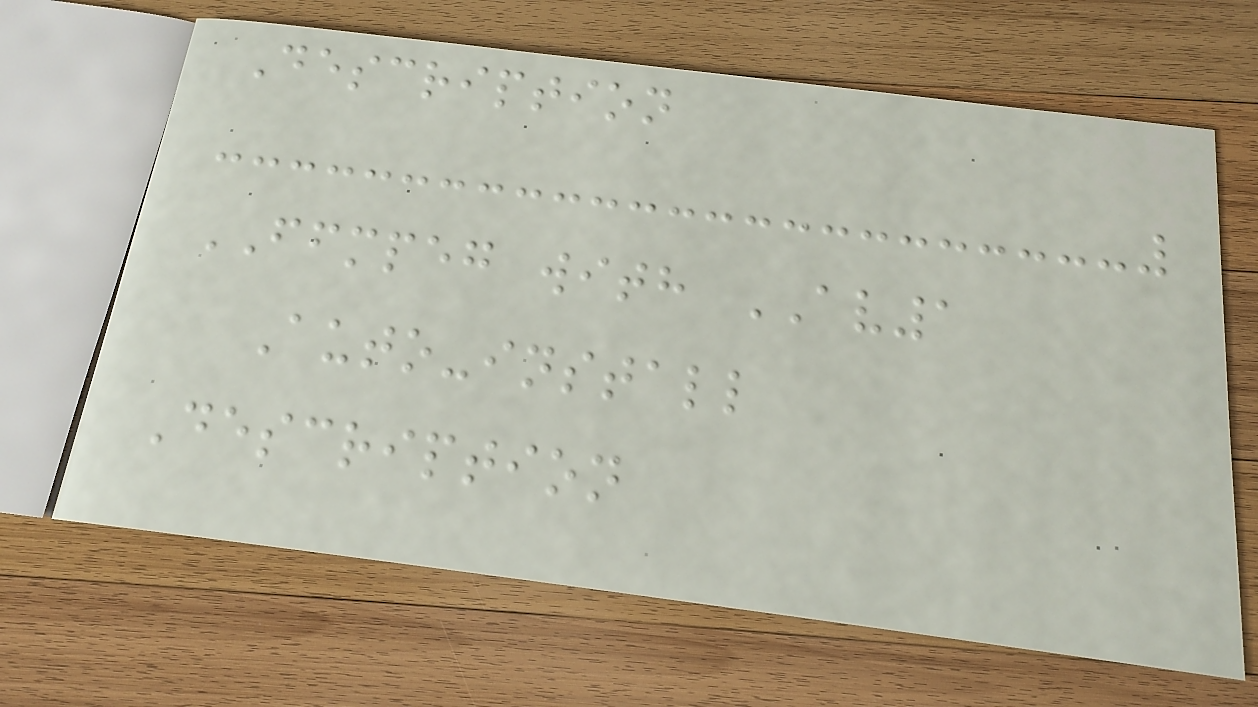Description
FFMPEG with AV1
Auto-install
Description
